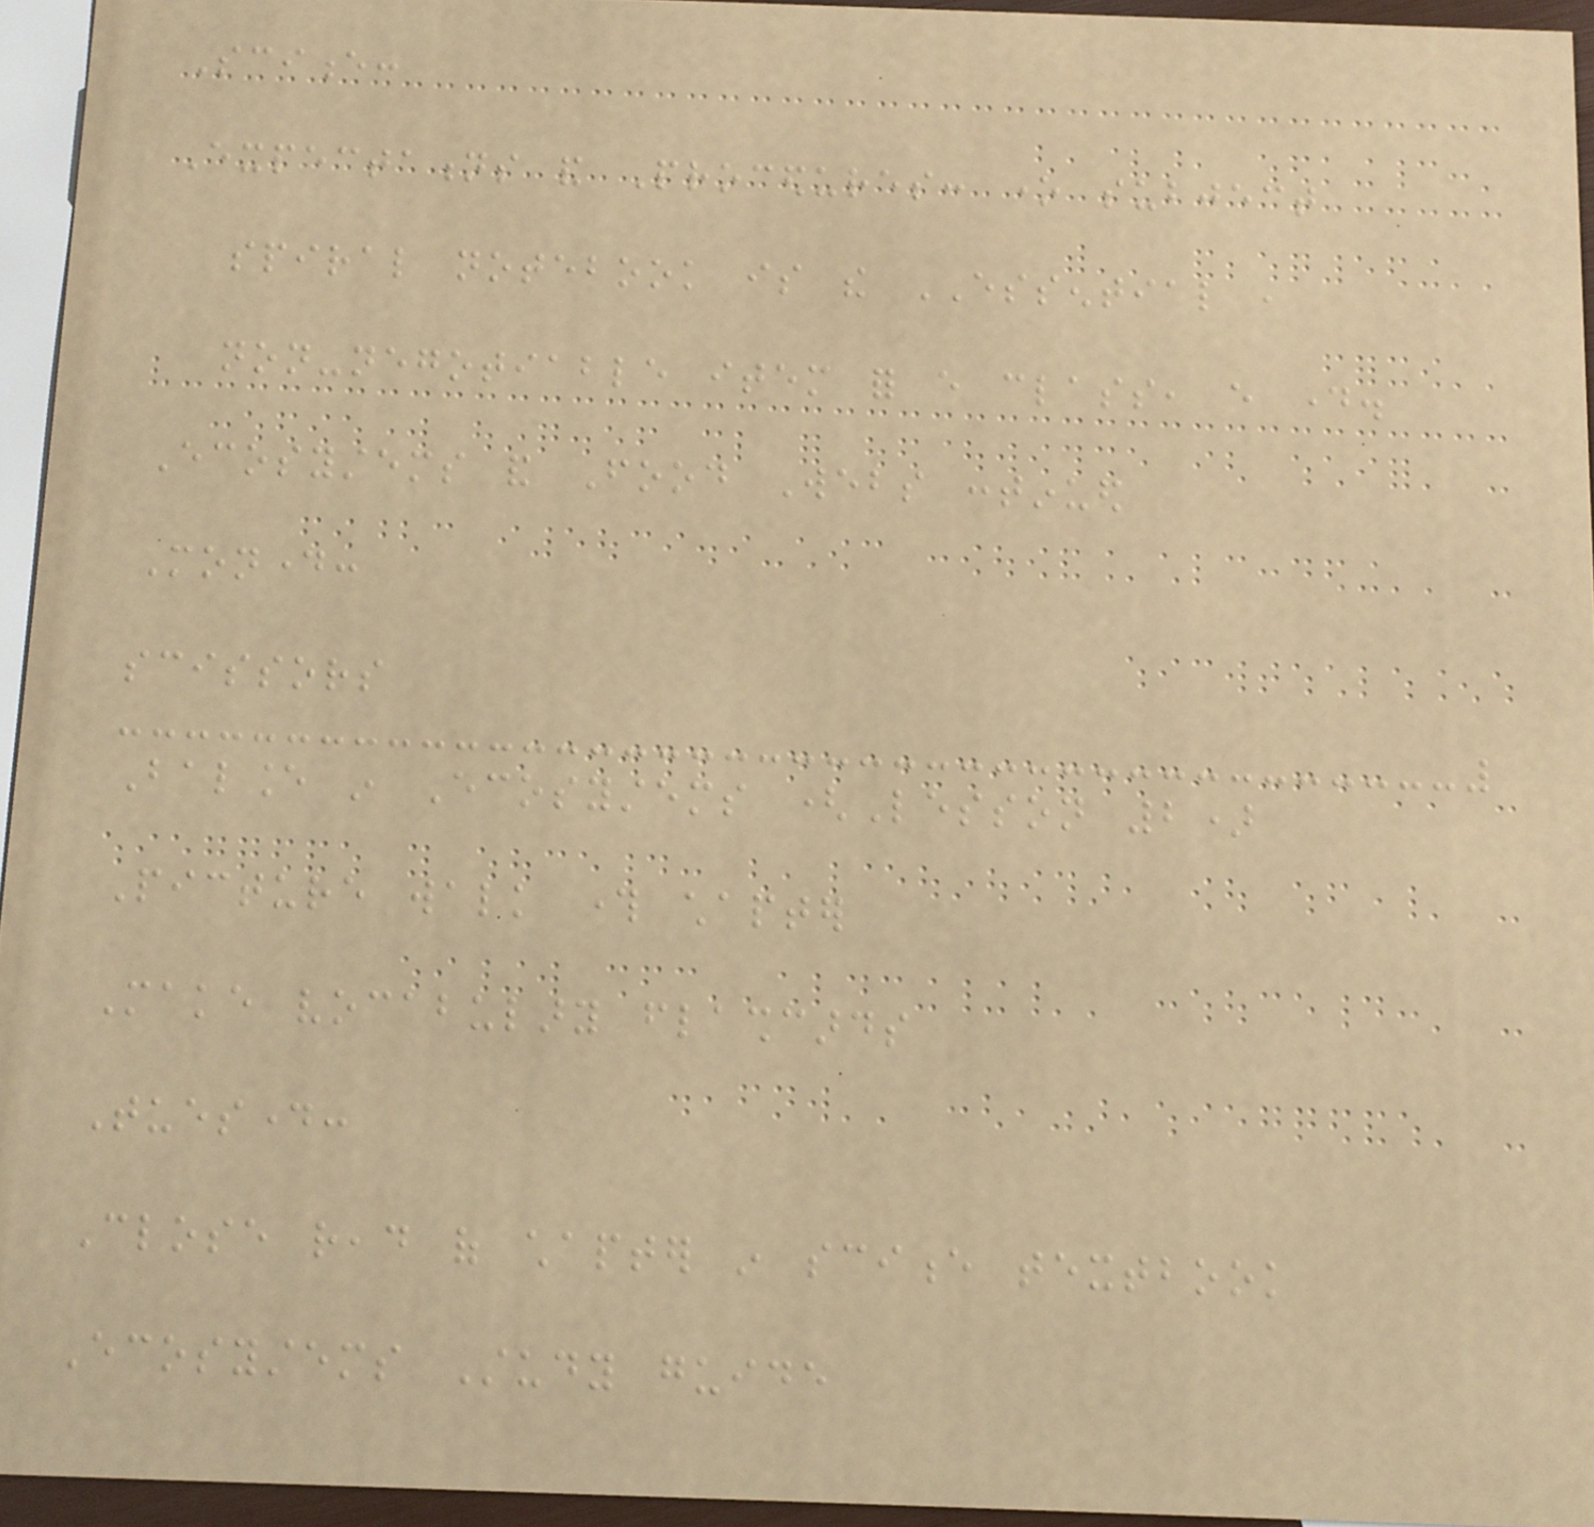Science:
Expectations and Procedures: one subject
spiral notebook is the ESSENTIAL ,
non-negotiable item for every class, every day.
Ecosystems and Food Webs continued
Monday:
scissors
Balance in Ecosystems (Lesson 2)
Picture walk through chapter
Make vocabulary flashcards
Tuesday:
Close read of chapter in science textbook
Ecosystems Study guide
